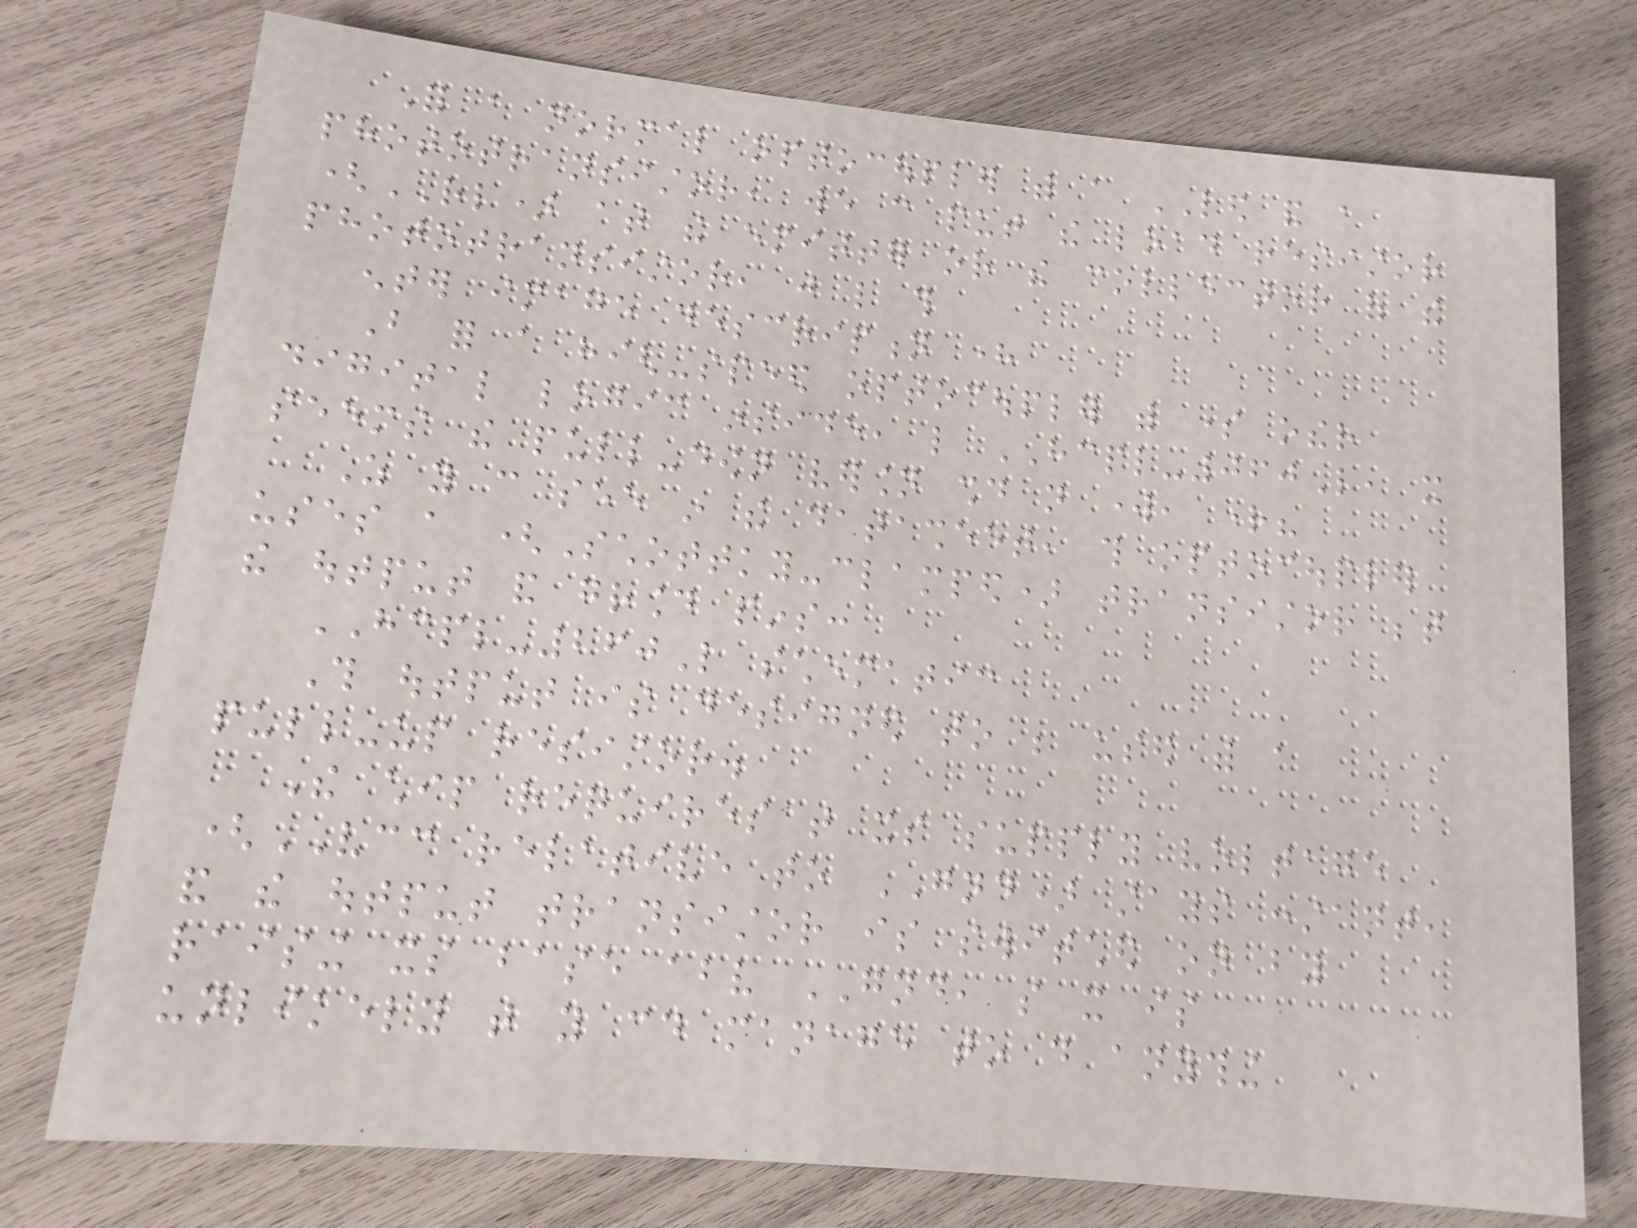For a normal optocoupler with a LED and a
phototransistor, we can put the load resistor
(RL) at the emitter or the collector of the
phototransistor, just like this
enter image description here
But for a high-speed optocoupler with some other
digital logic inside, like HCPL-060L, it
seems the pull-down version should not work, right?
As you can see in the datasheet, this optocoupler
uses a (Schottky-clamped) transistor between
the output and ground pins:
HCPL-260L schematic
This output is designed to be used with a
pull-up resistor.
The chip requires that its supply voltage
(VCC relative to GND) stays constant,
and the output transistor is switched on by
raising its base above GND, so it is
unlikely that you could manage to do anything
